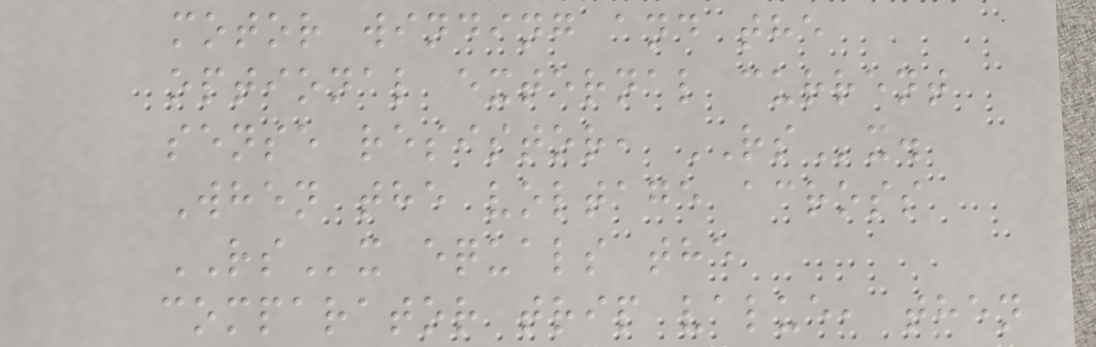motor winding and the
optional external current
sense resistor, RSx.
When the voltage across
RSx equals the
comparator trip value, then
